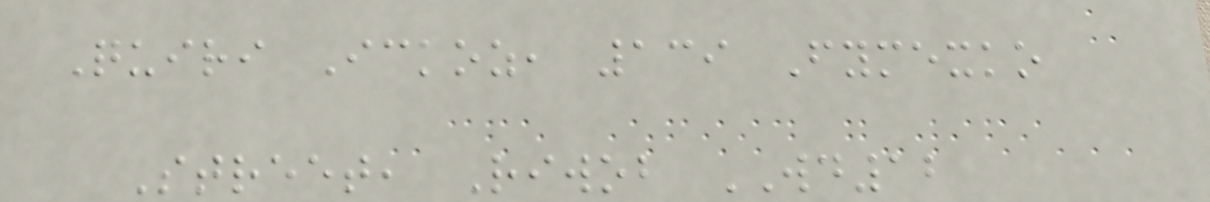Quiri Ickoz, 139 Fymexko
Street, Riwob WD12
